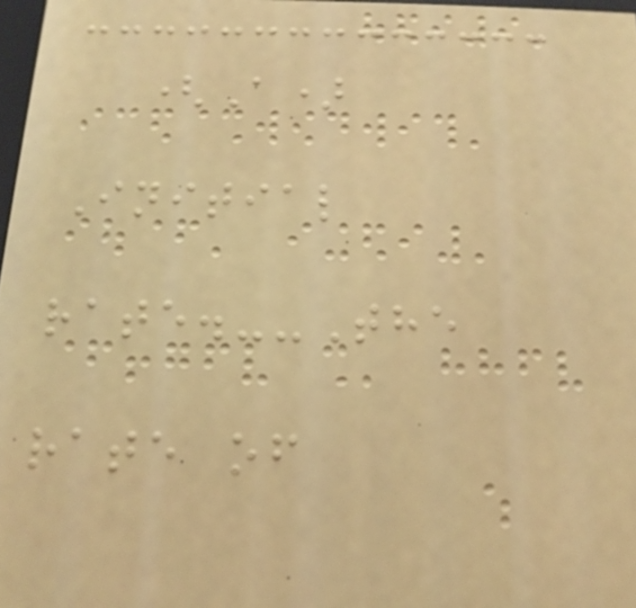(A)
Initial
rate.--The
rate of
